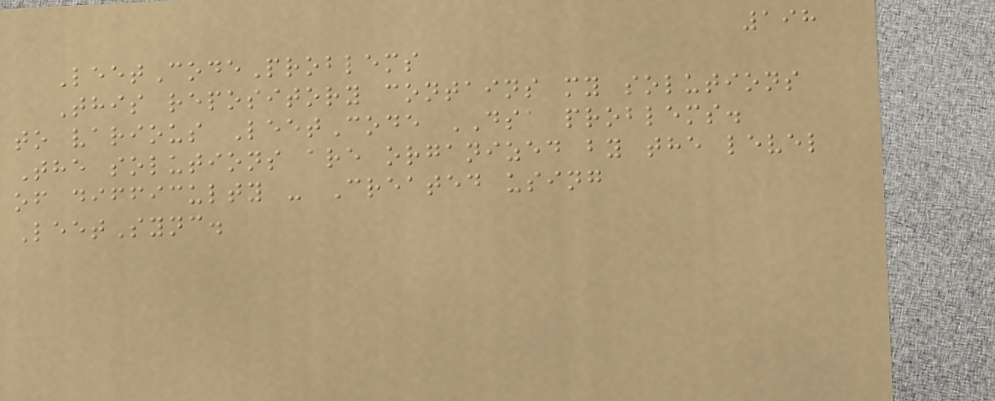198
LeetCodeProblems
This repository contains my solutions
to various LeetCode DSA problems.
The solutions are organized by the level
of difficulty - Created using
LeetSync.
